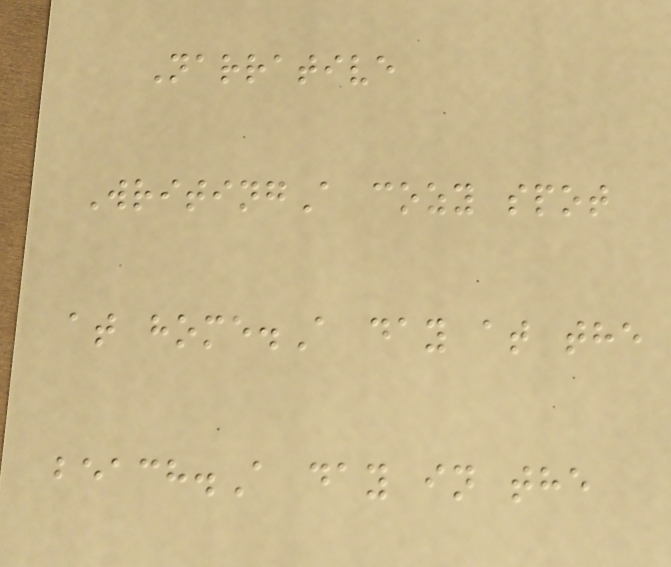Narrative
WritingA cozy spot
at home.A day at the
beach.A day in the
